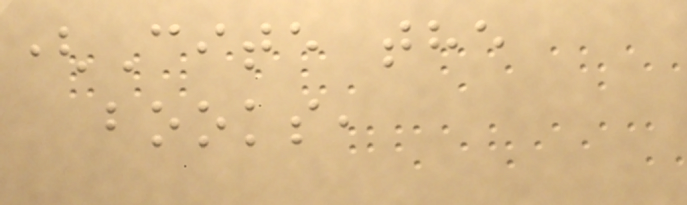(Cite the
books,
